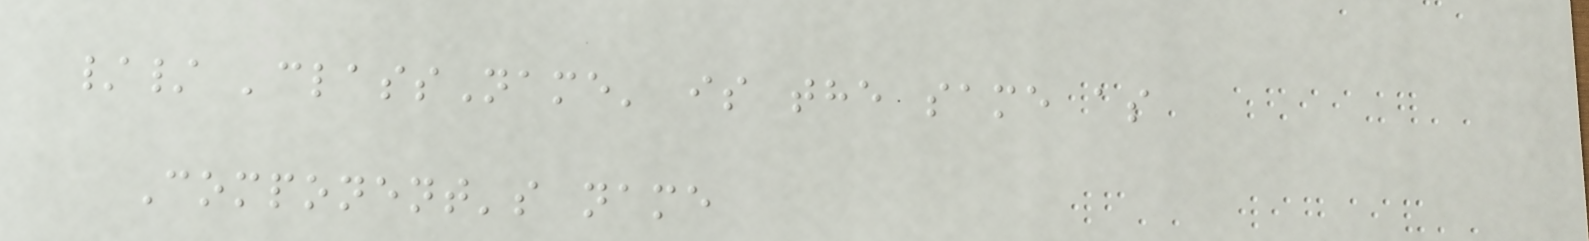// 'className' is the same as
Component's name
